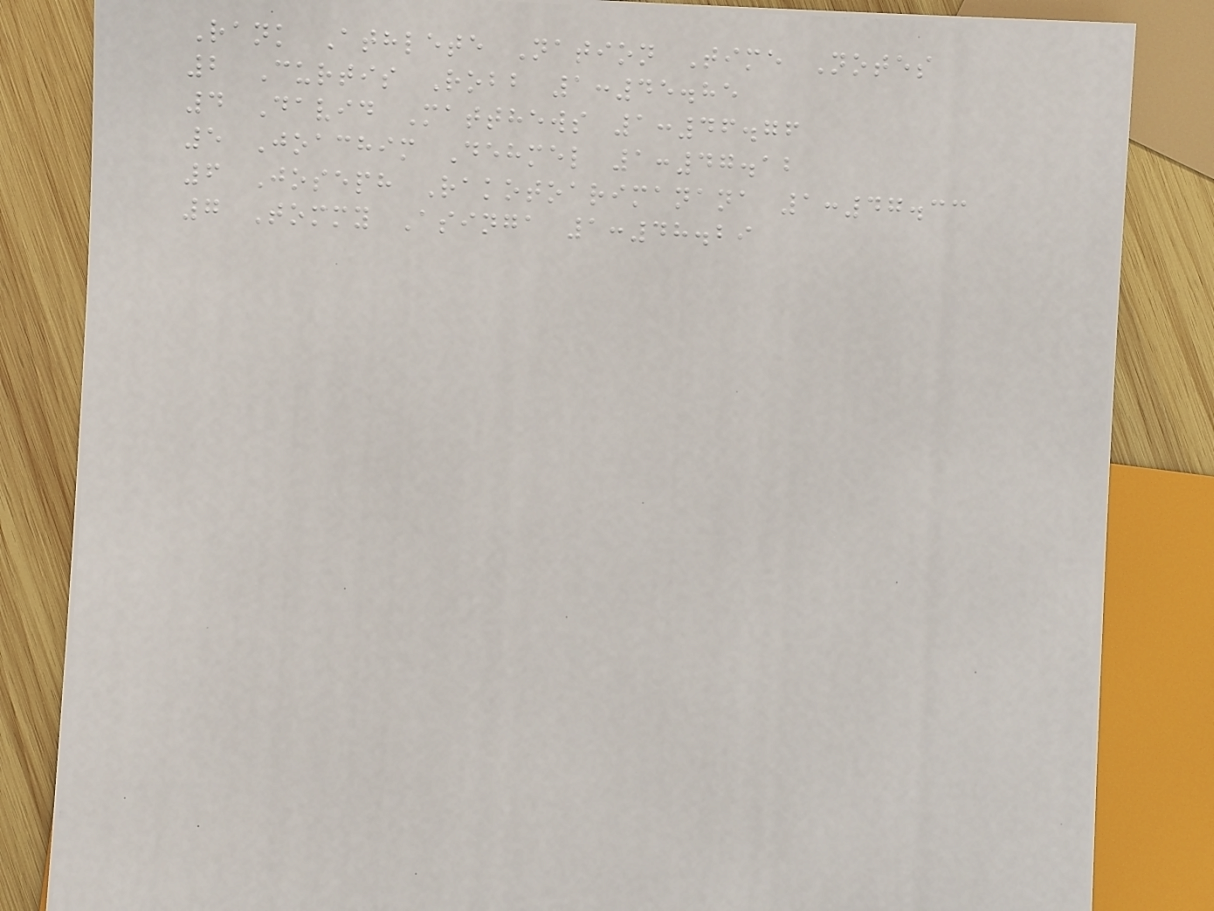Rank Athlete Nation Time Notes
2 Curtis Robb 1:45.85
4 David Matthews 1:46.76
5 Joachim Dehmel 1:47.12
6 Joseph Rakotoarimanana 1:47.33
7 Tommy Asinga 1:48.29
